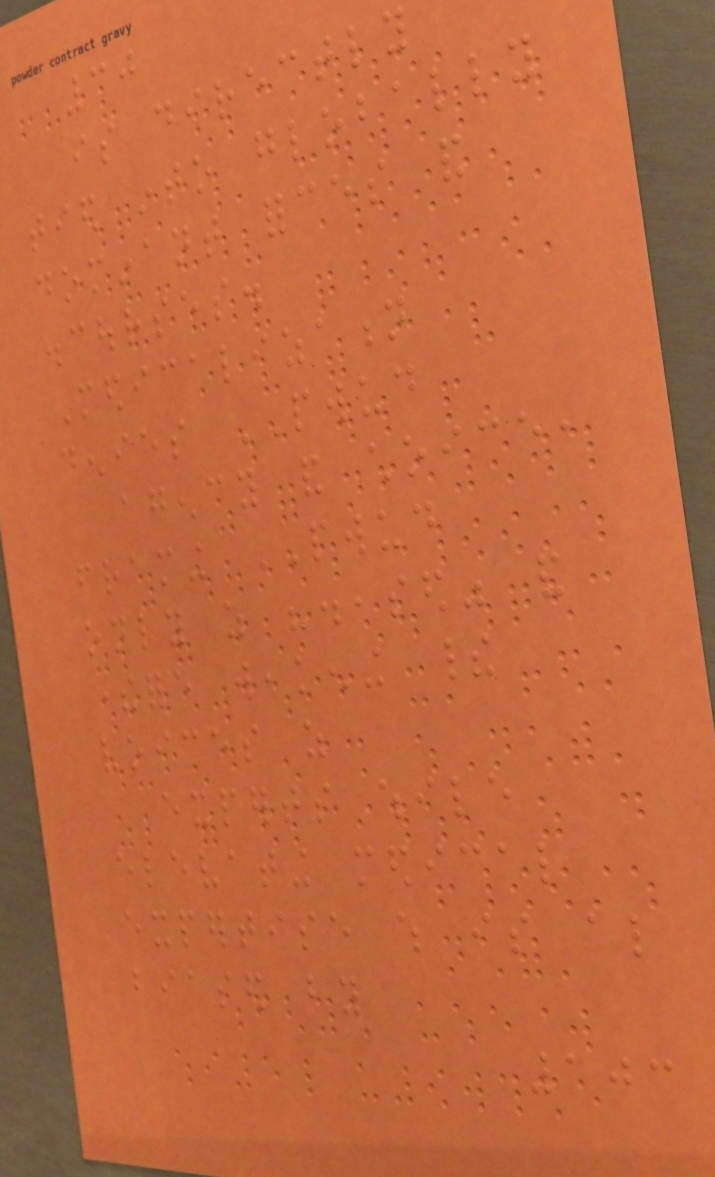30
is directly
tied into globally
dominant forces and
discourses.
Medicalization
denies PWUD
agency and choice,
framing PWUD
only as "diseased" and
therefore weakening their
voices as
experts while
elevating medical
expertise which is also
biased by
103
